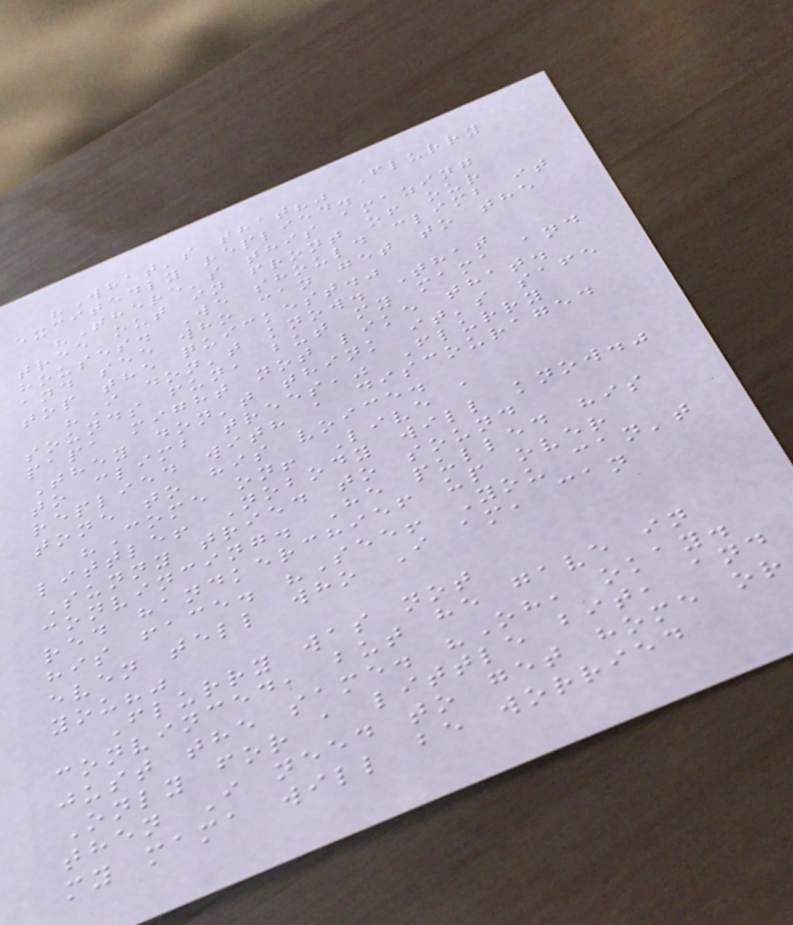"What's that?" Flurry
excitedly replied.
"There's this amazing
tree out in front of our
houses. We should climb it
and see who can get to the
top the quickest."
"I don't know. That
sounds fun, but my mama and
papa might not like that.
They don't think it's safe
to climb trees," Flurry
replied with a discouraged
tone to his voice.
"Come on! Live a
little! Nobody will know."
Sunny tried to sound
convincing. He pulled his
red handkerchief up over
his face. "See! You can't
even tell who I am, can
you?"
Flurry was not
convinced, but he gave in
just the same. "Oh, okay.
Only for a little bit, and
then I need to get home or
my mama will be worried
